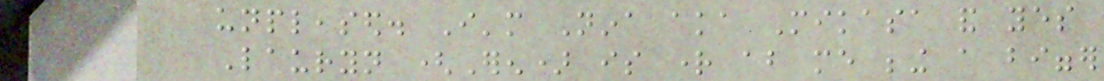unpleased. I'm Nina aka Mikasa and yes
Lauryn (Eren) is right about me being a bigger
